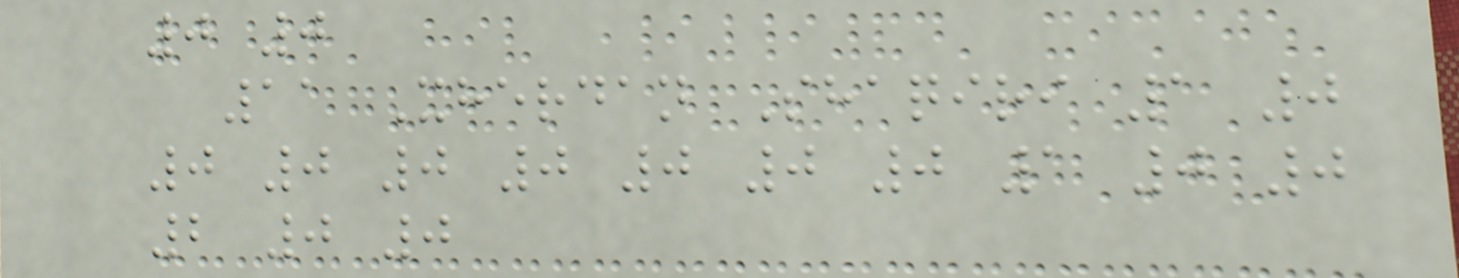0 0
11 Xherdan Shaqiri 1 0
0 0 0 0 0 0 0 1 0 0
2 0 0
